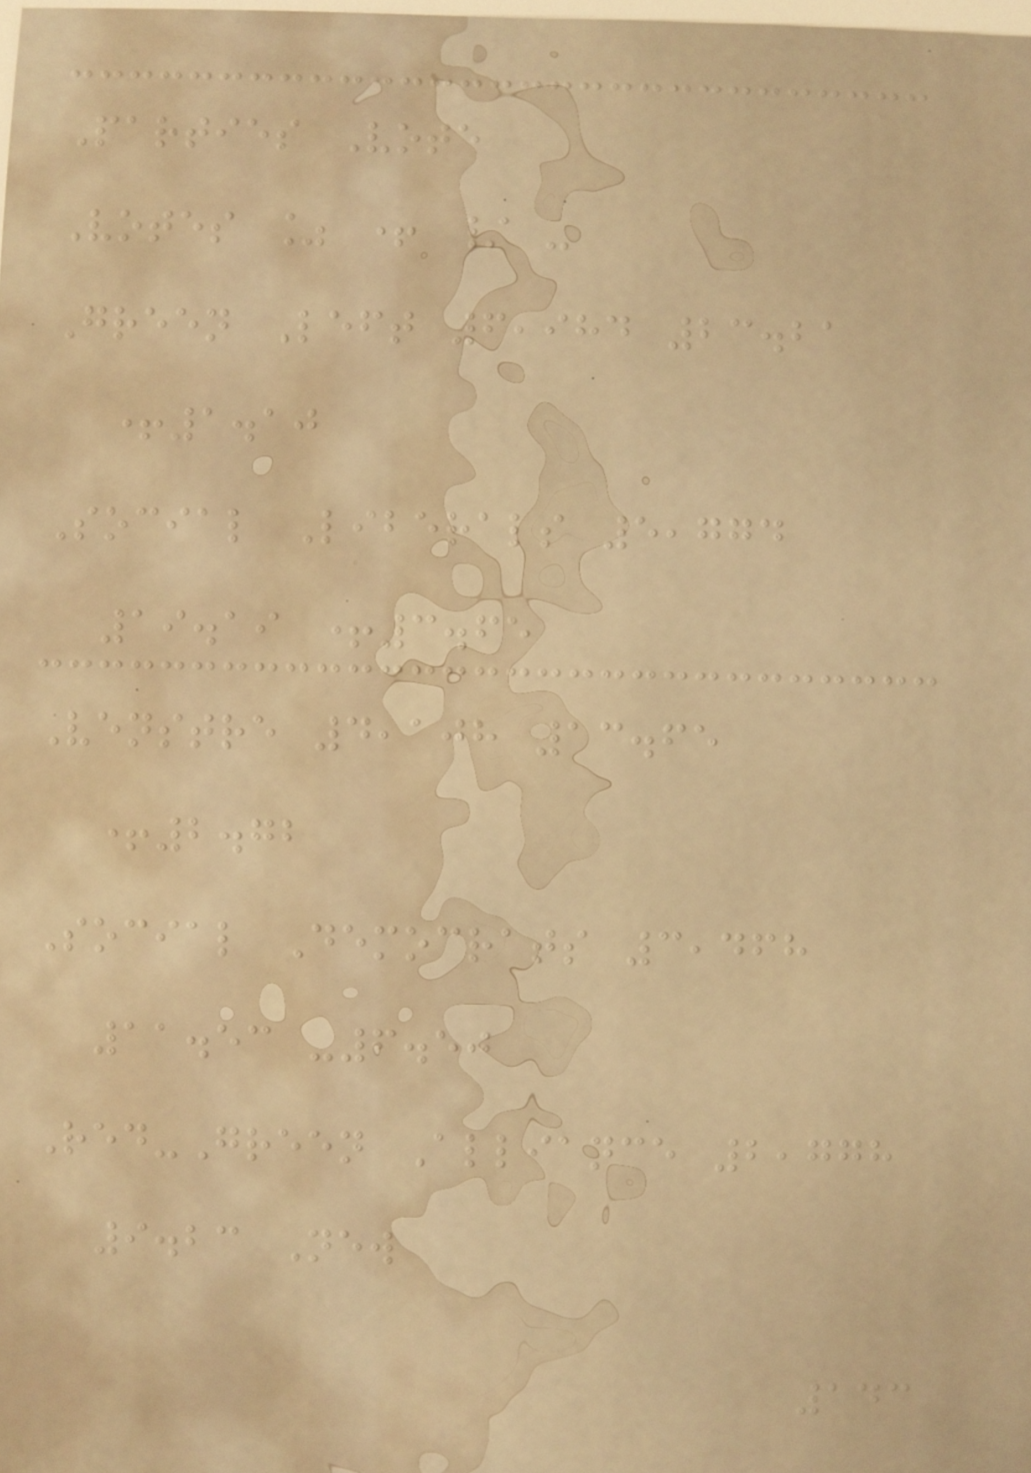Parties Vote
Votes % + / -
Green Left 6,984 23.21
+1.10
Social Liberals 5,774
19.19 +3.65
Venstre 4,108 13.65
+2.72
Social Democrats 3,468
11.53 -6.50
Red-Green Alliance 2,778
9.23 New
143
